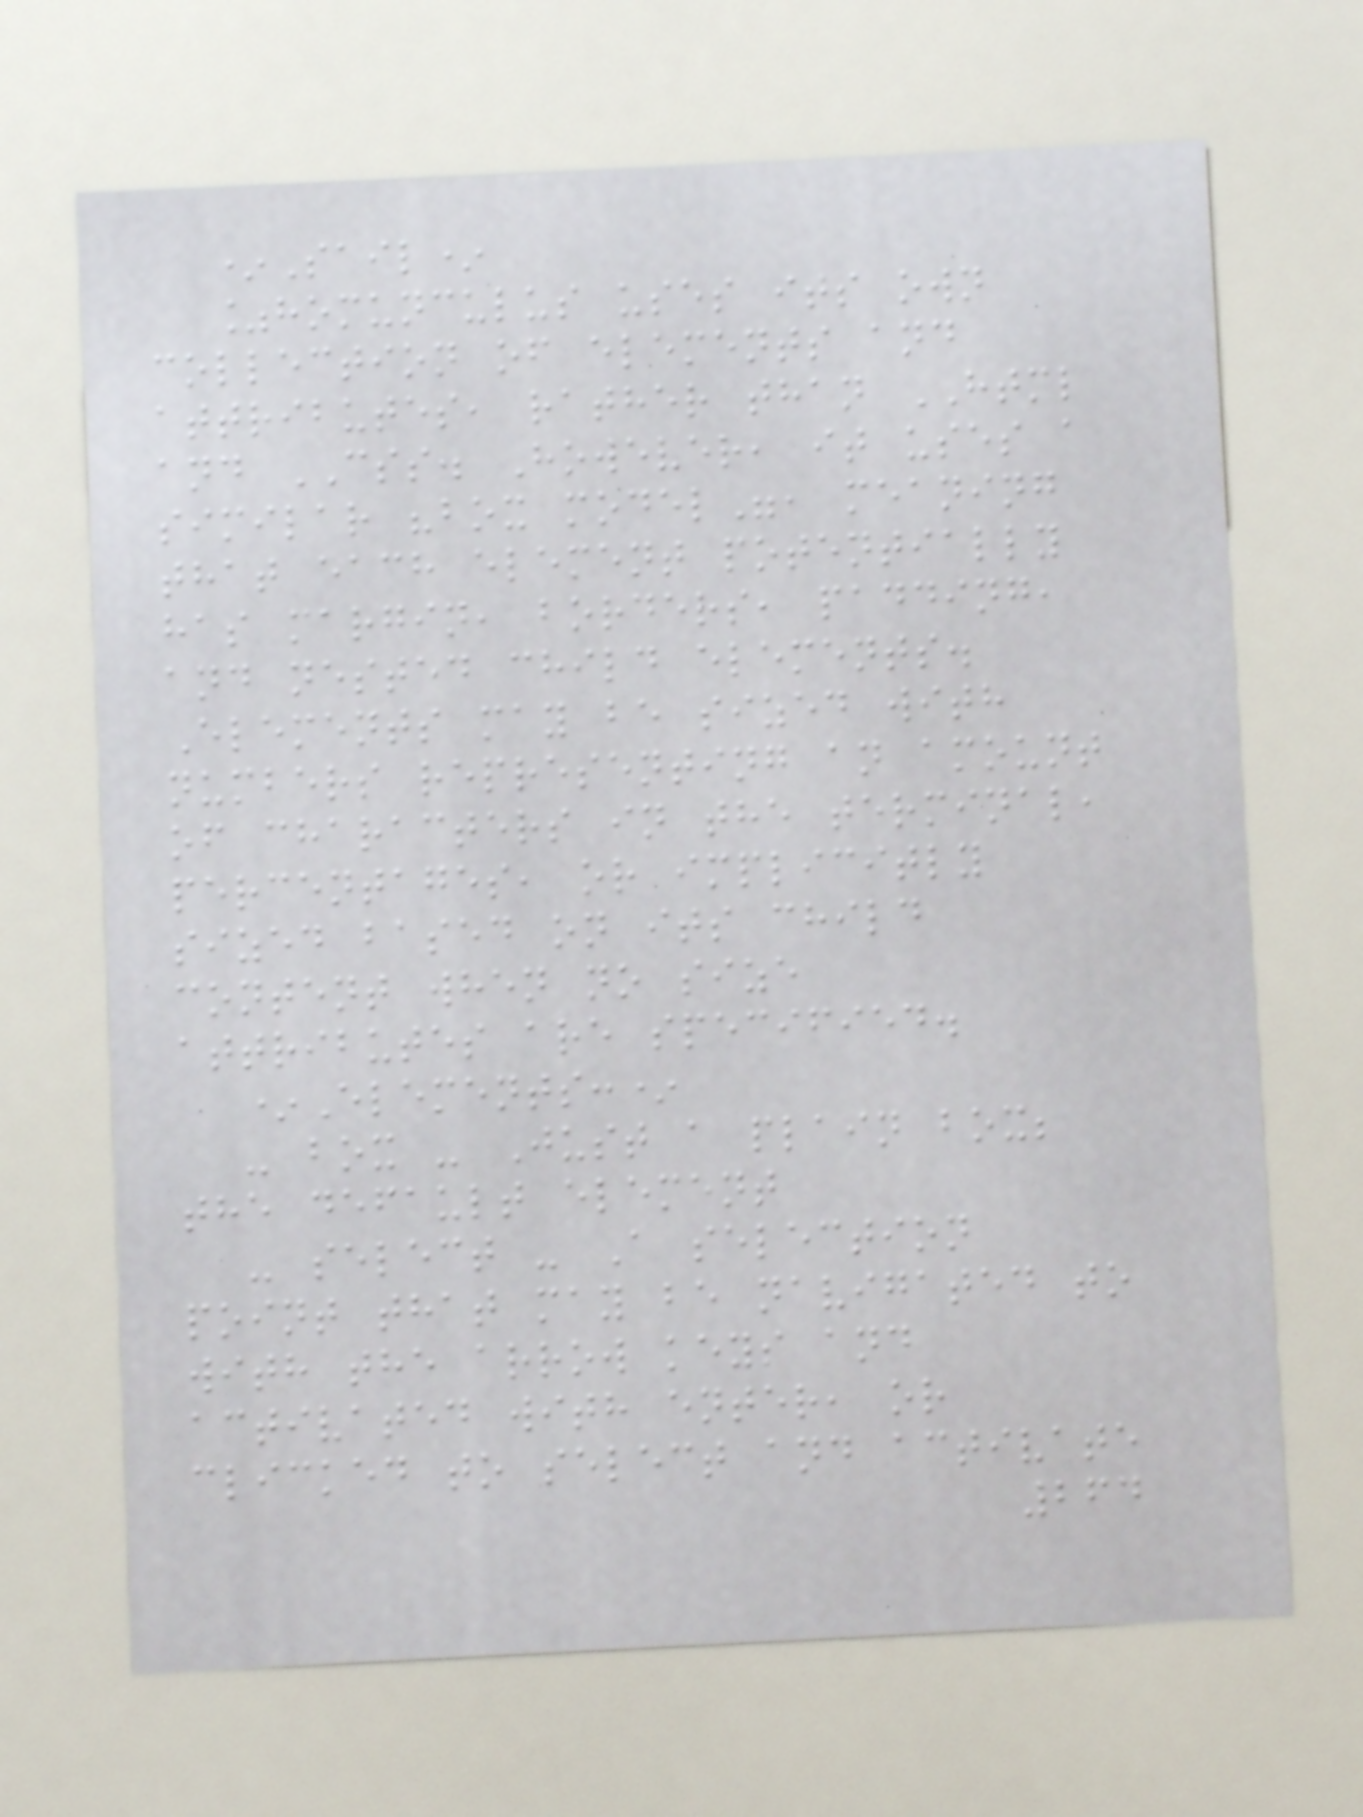*Sail*
%homunculus uses its own
collection of elements and
attributes, rather than HTML
and CSS. However, it uses a
similar "box model", meaning
that each element potentially
has margin, borders, padding,
and nested child elements.
Elements may be sized with
numbers representing an amount
of characters in the terminal,
percentages, or implicitly
sized based on its child
content when no size
attributes are specified.
*Elements:*
- box - Just a plain box;
the default element
- select - A selection
point that may be navigated to
with the arrow keys and
activated with enter, or
clicked to select and activate
264
